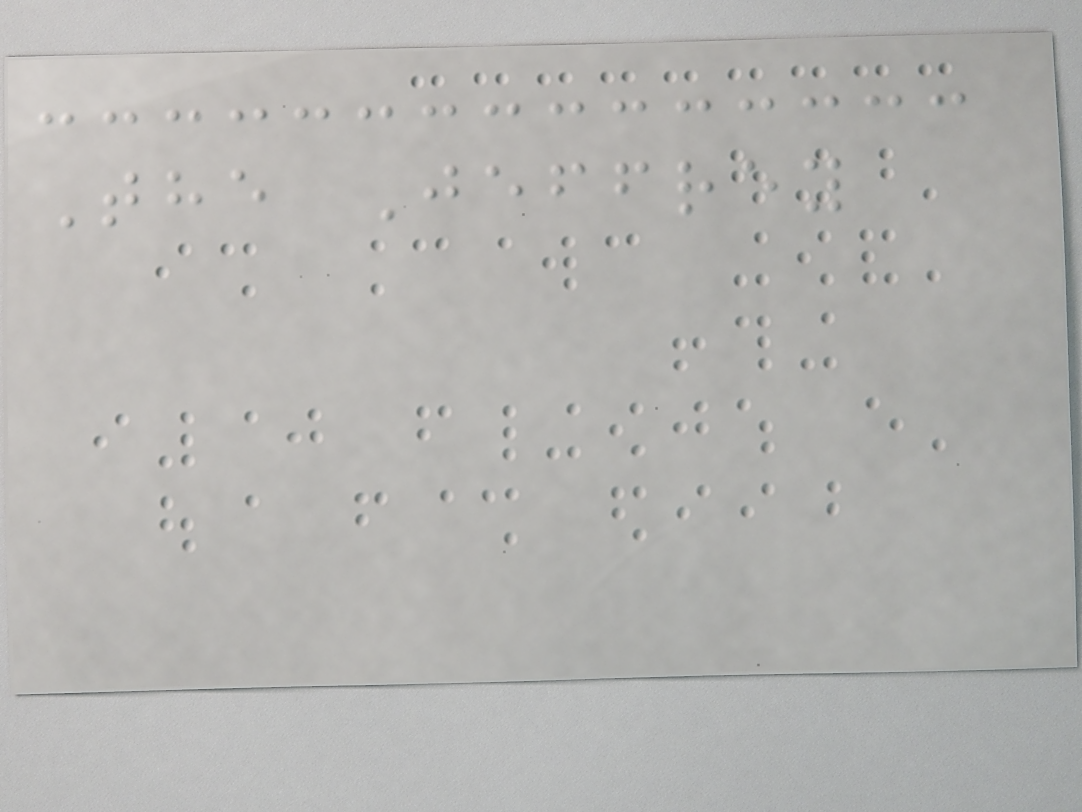The Jeffrey
